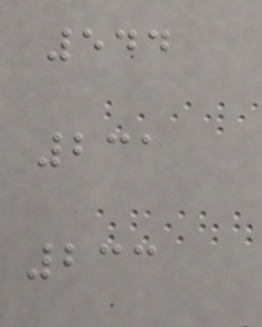544
231
233
